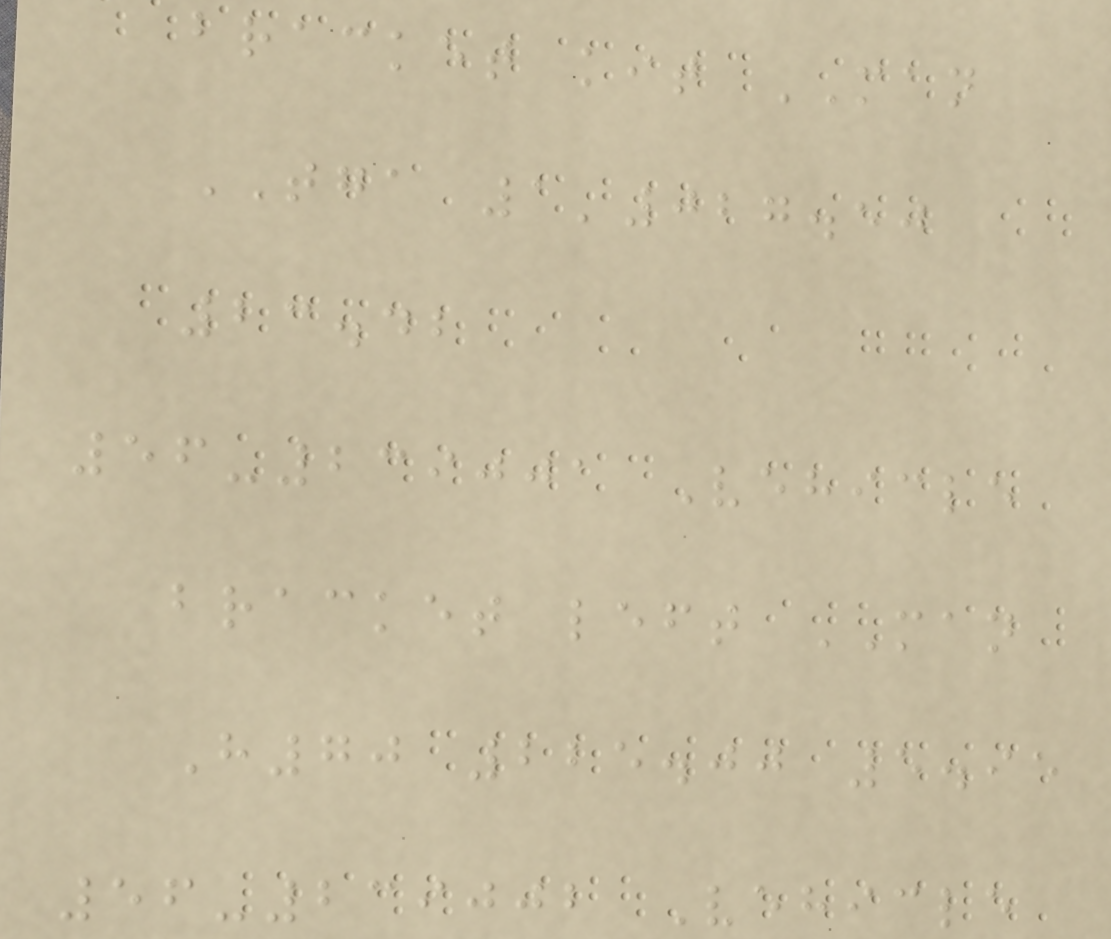bracket kit MAN
TGA 1'027.50
23.42
56-239001 Vehicle
bracket left MAN
H70 225.00 5.95
56-239002 Vehicle
